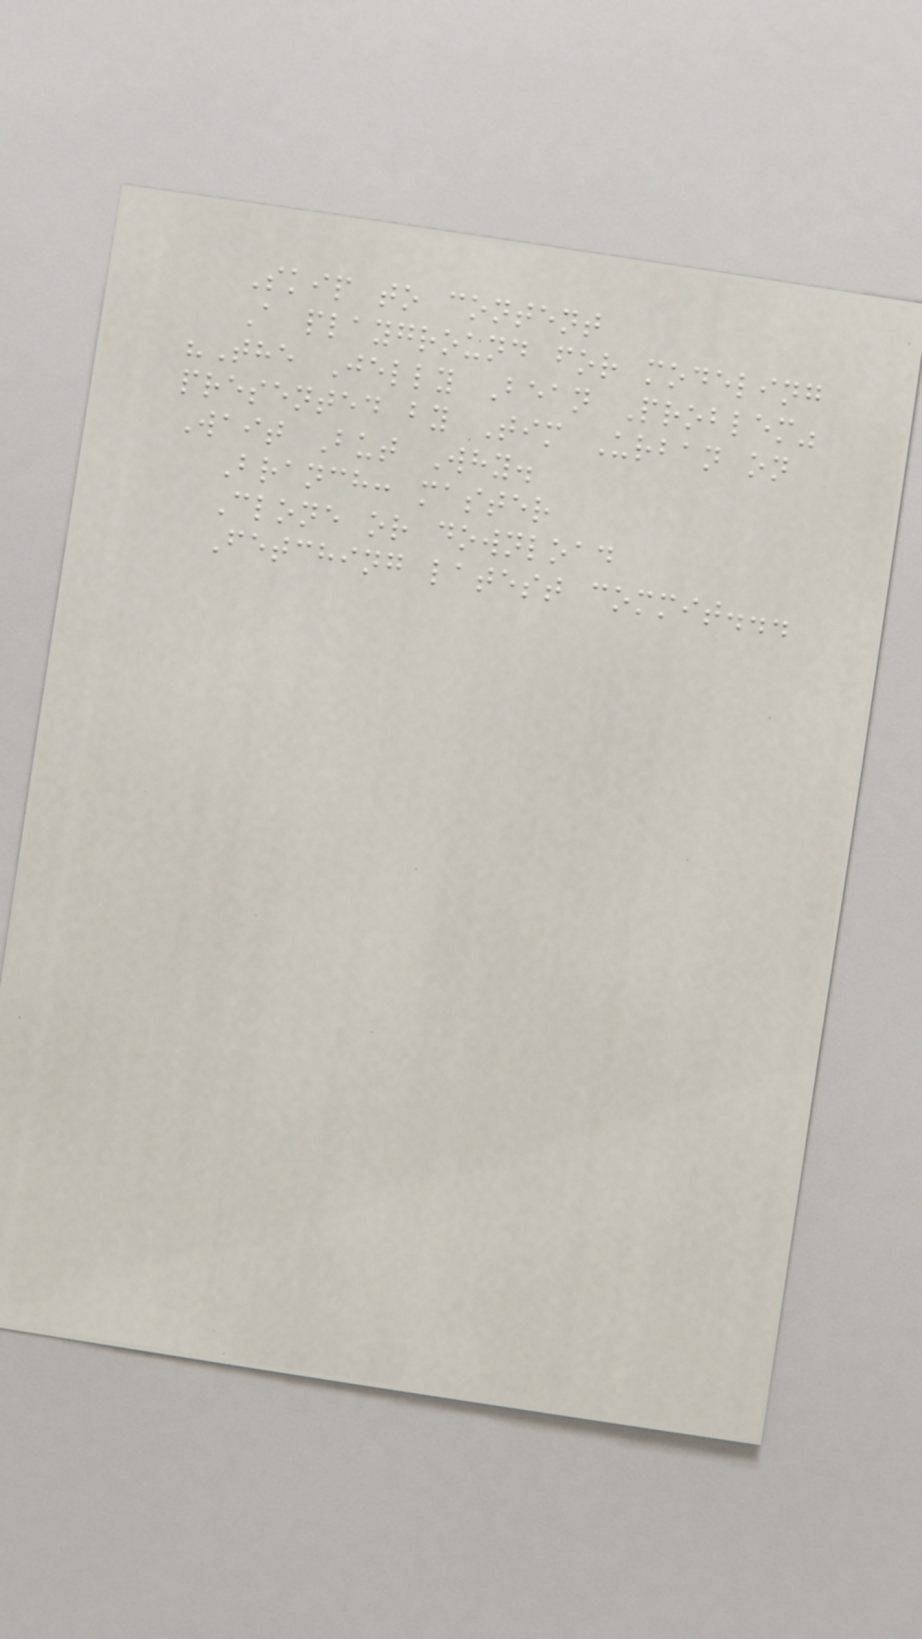Skip to content
A playground for modeling
"The Jelly Bean Problem"
presented by Tim Urban on
Wait But Why.
Branch: master
Clone or download
Fetching latest commit...
